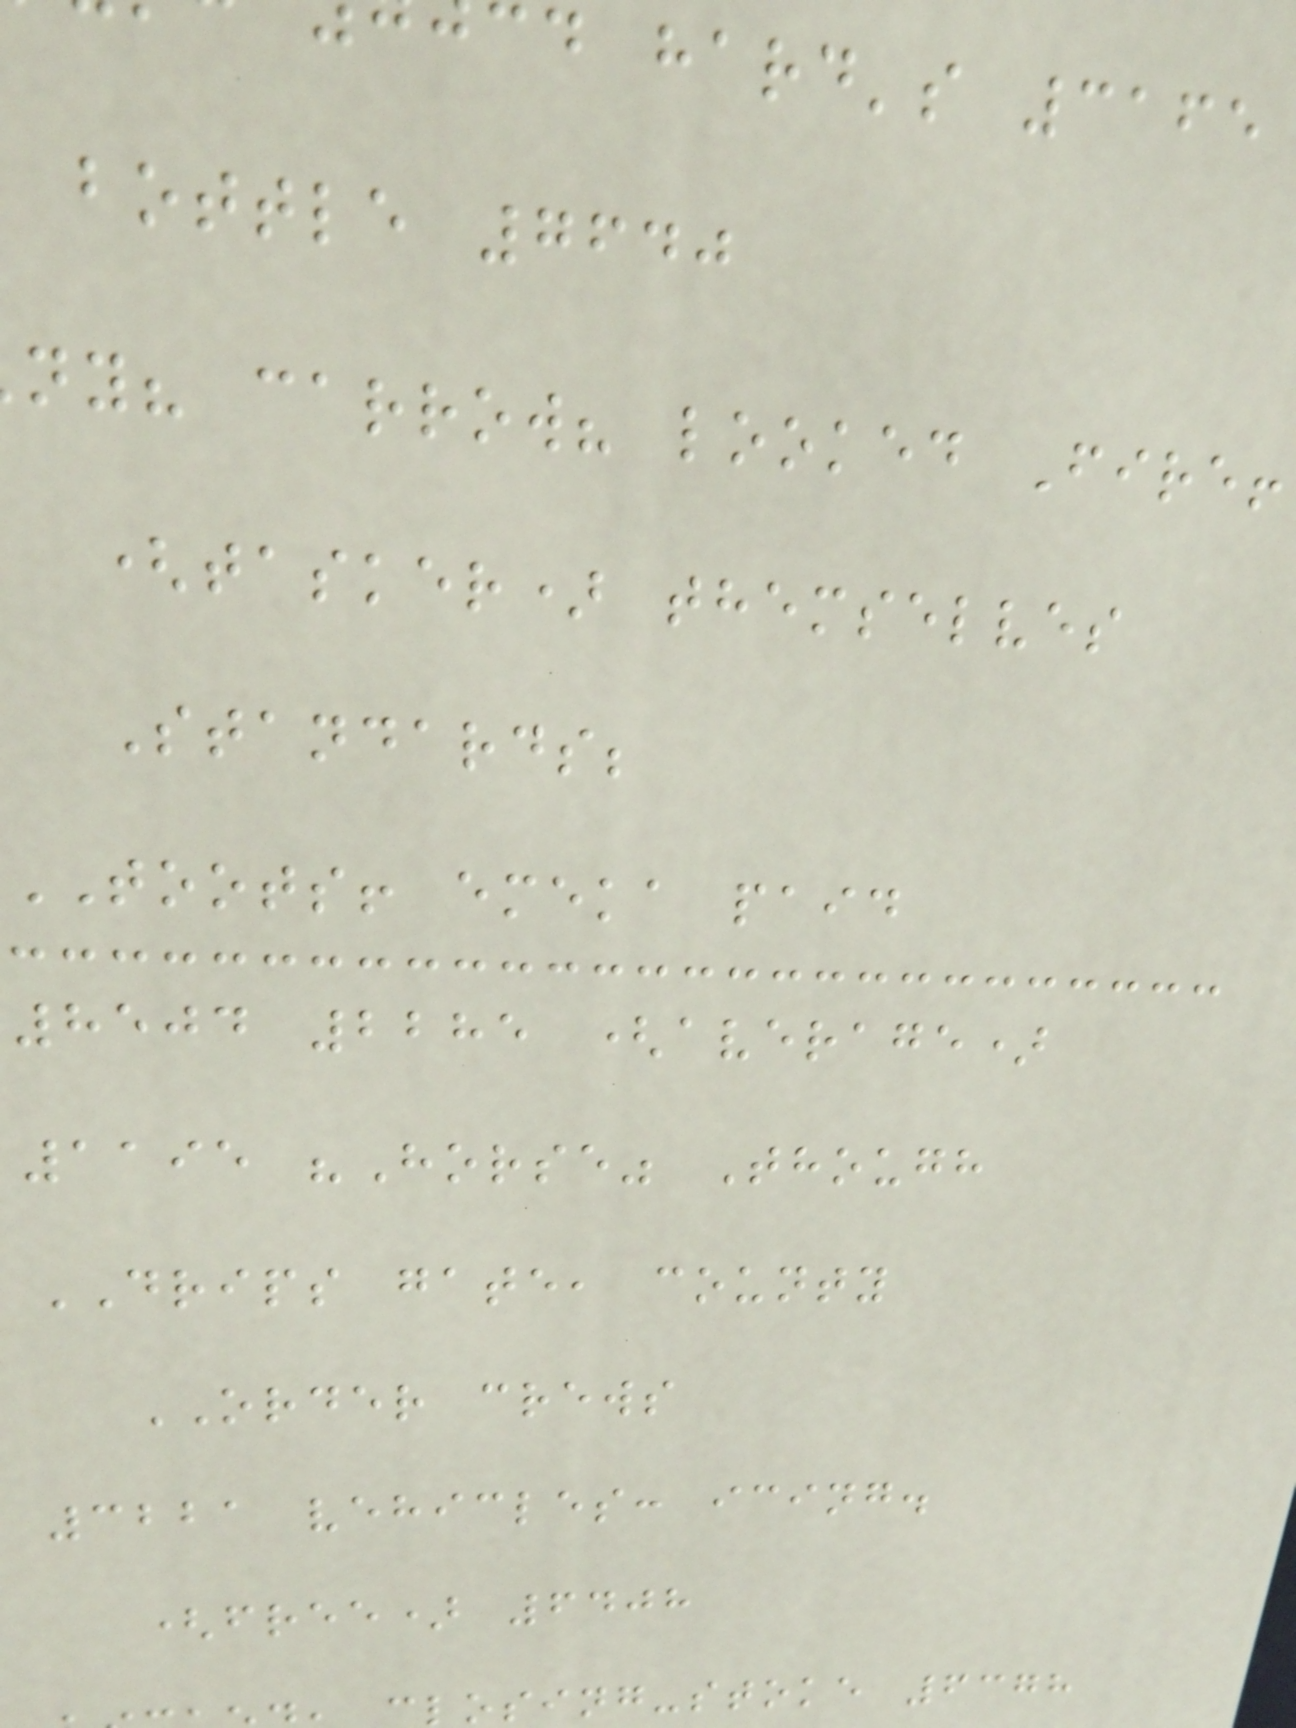d hard's 3165
bottle 7640
ny? carrow? looked Fire!
(tasker) themselves
Standards;
TOOTS! emeka paid
8504 2285 (average)
1195 "Horse" Though
DRIPS gate, county
ORDER crews
3221 vehicles: icing.
(free) 6408
osing-stoke 6378
